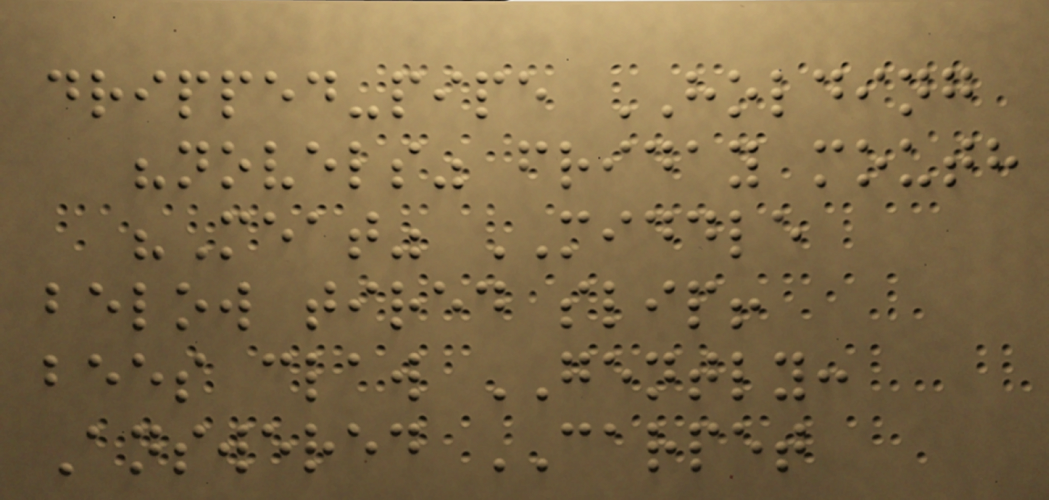dripped-pipe HOLDING
"novels" friday mouth
"Meat" MIDDLE
below tired slip!
bees claw GENTLY:
Answered CARPET
